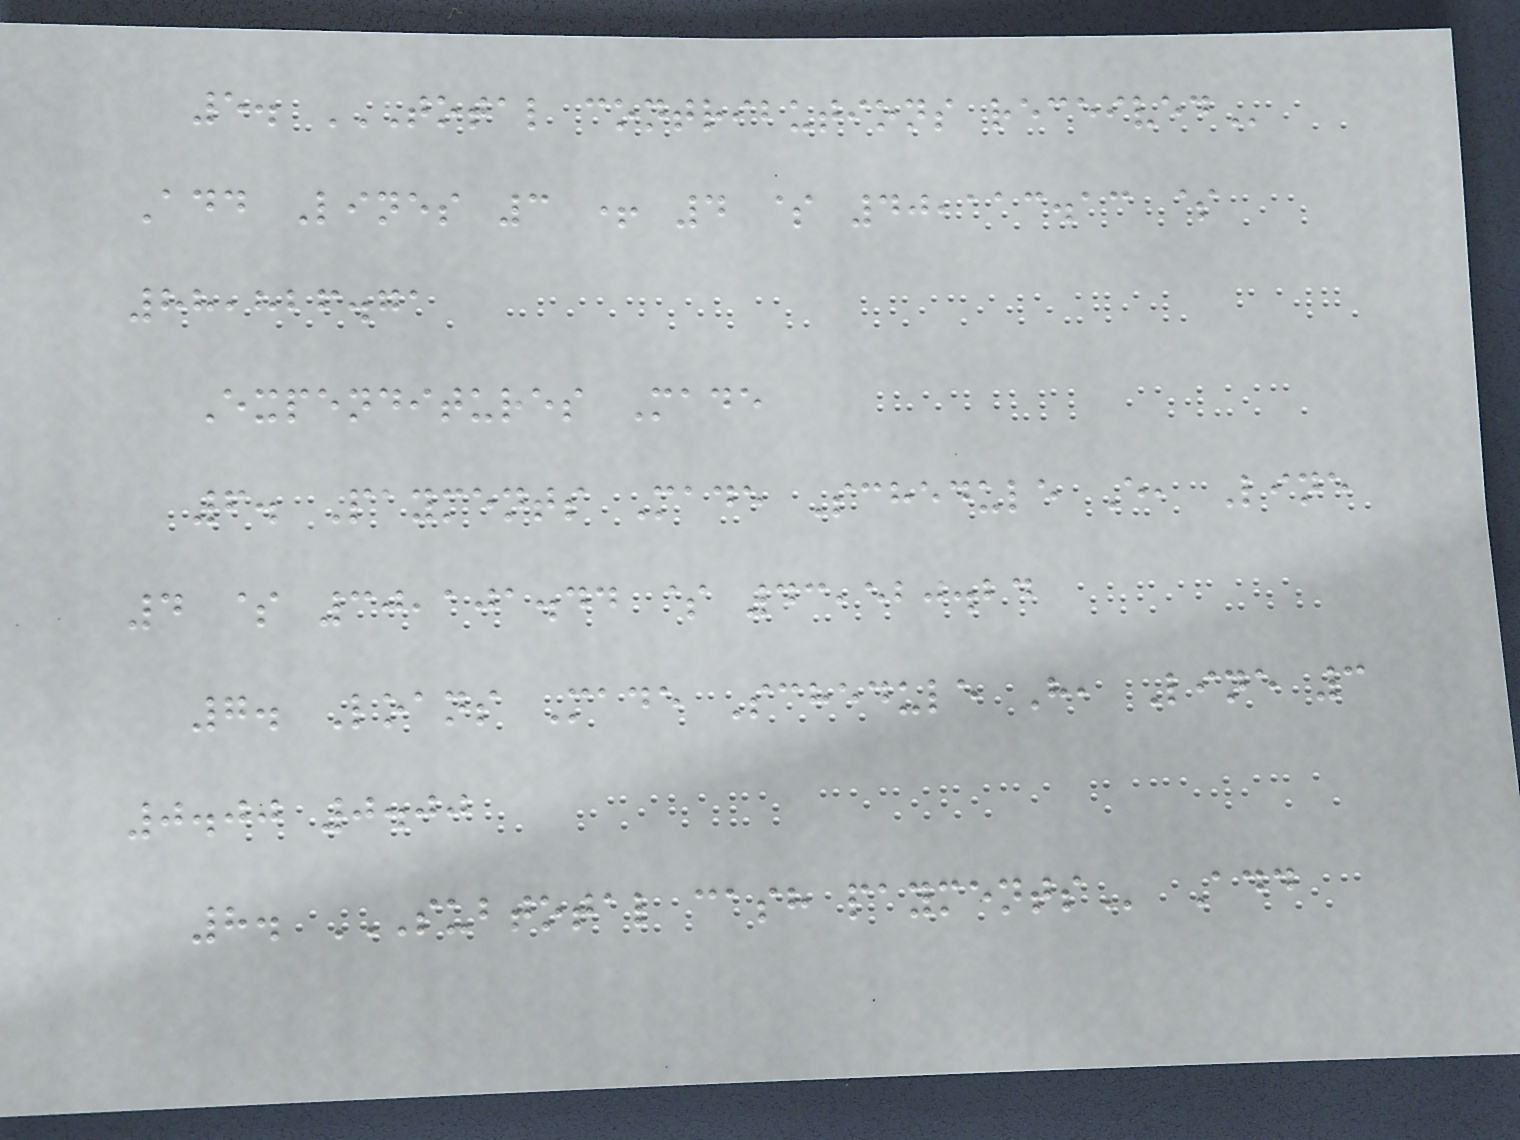5. TOTAL CONTRIBUTIONS RECEIVED
Add Lines 3 + 4 $ 40,113.13 $
88,826.71
Expenditures Made
6. Payments Made Schedule E, Line
4 $ 30,101.44 $ 43,520.24
7. Loans Made Schedule H, Line 3
0.00 0.00
8. SUBTOTAL CASH PAYMENTS Add
